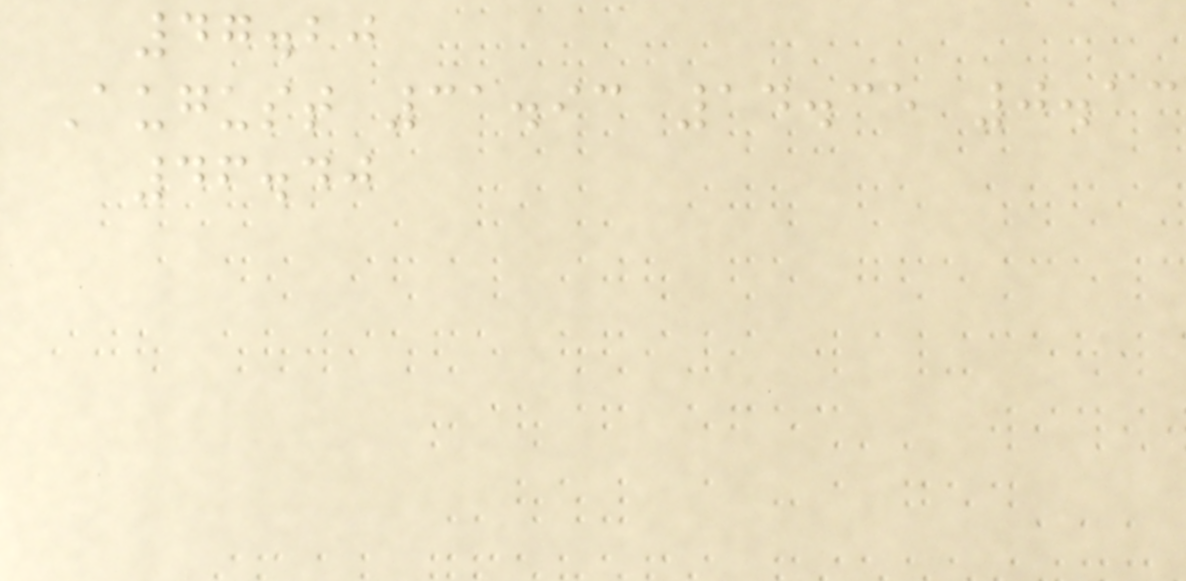47.20
August 31.93 14.35 0.13
46.40
